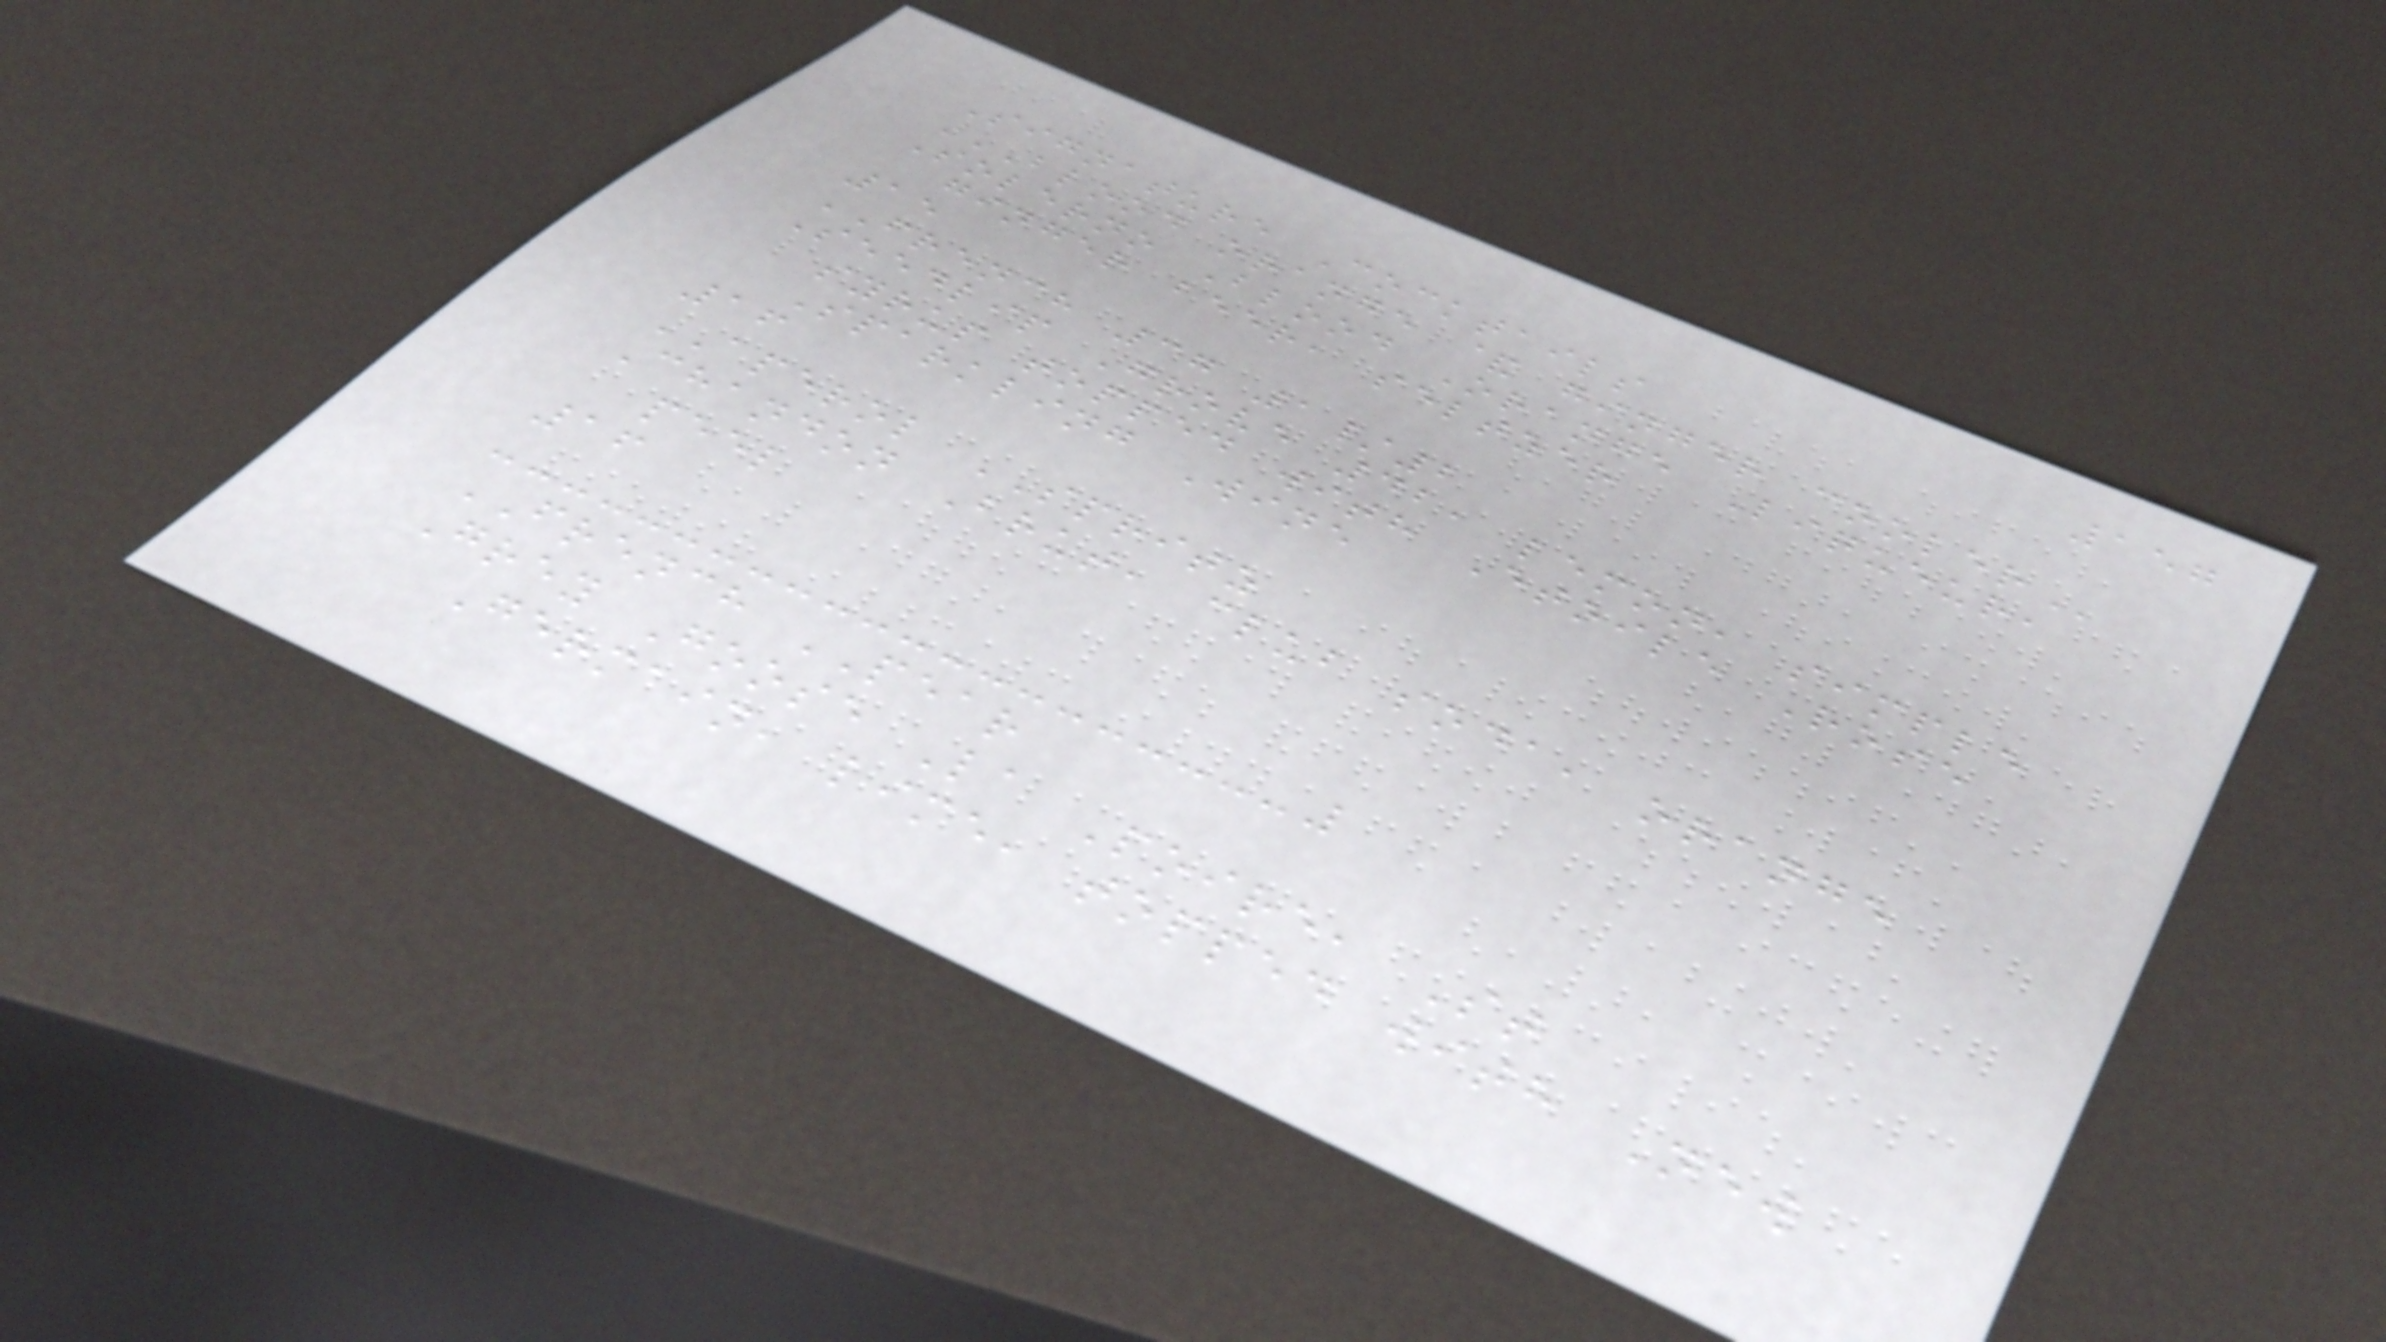157
Signature Cocktails
BLOOD ORANGE & GINGER COOLER
Solerno Blood Orange Liqueur,
ginger beer, seltzer
15
FRENCH 37 1/2
Seedlip Grove 42, lemon, simple
syrup topped with Etoile Rose
Sparkling Wine
16
APEROL SPRITZ
Chandon Brut, club soda, orange
peel
16
FRENCH PEAR
Grey Goose La Poire, St
Germain, lime, topped with New
